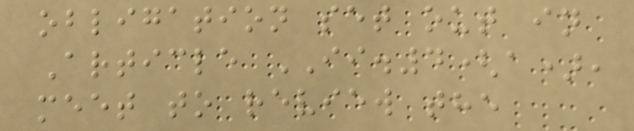obligation set out in
Article II.4(a),
meet to review the
